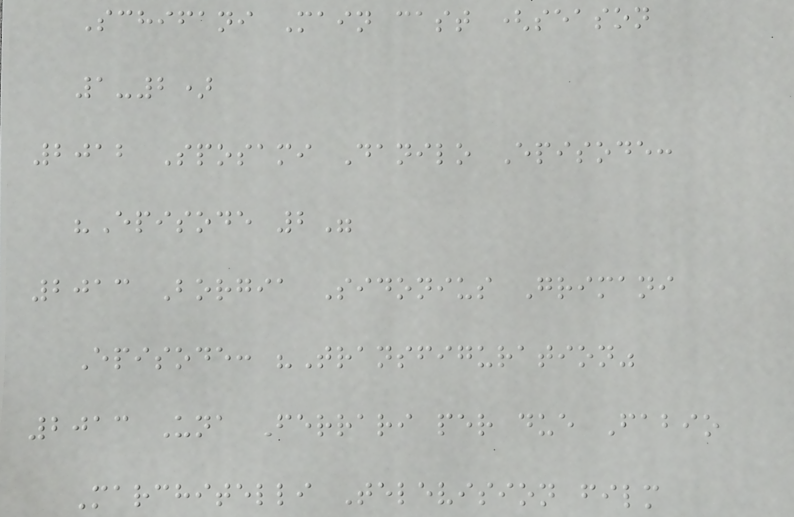Schifani Main cast (season
1-2)
2012 Sposami Danilo Episode:
"Episode 2"
2013 Borgia Sidonius Grimani
Episode: "Transfiguration"
2013 Una Ferrari per due Fabio
Marchitelli Television film
